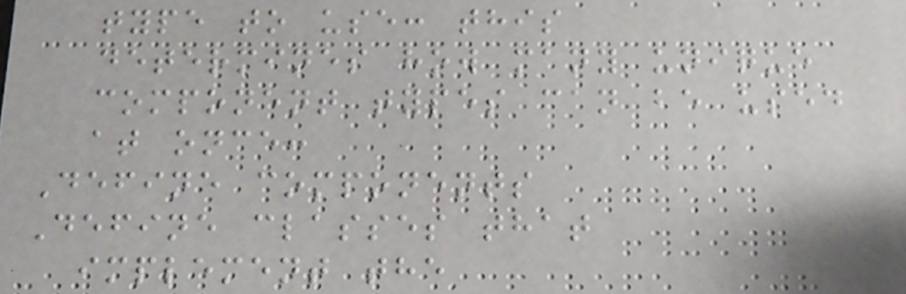type to use: this
determines how many unique
component types can be used
at once:
Define components
Define classes that
implement the
